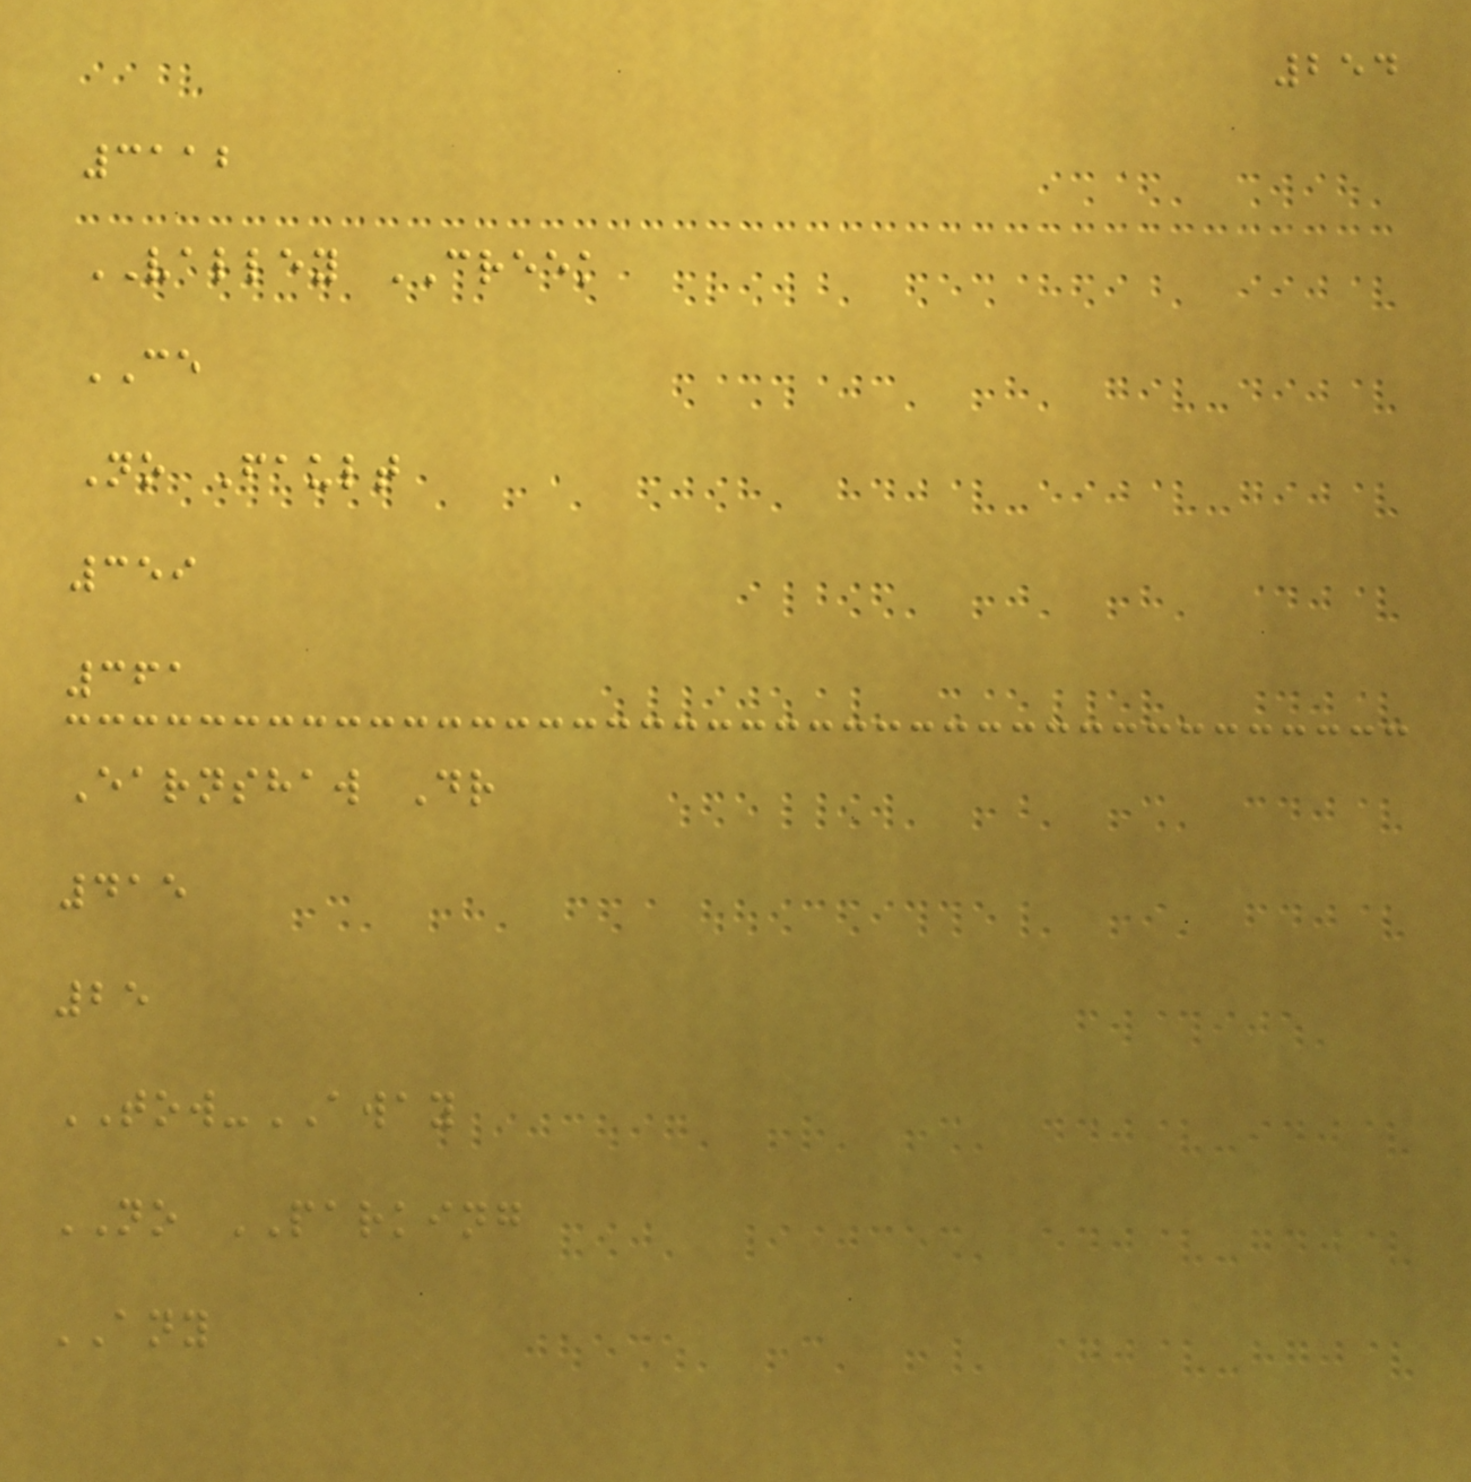254
3112
VALLEY CREEK
CE
No Fault
359
361
Earnshaw Dr
415
25
TOW-AWAY
NO PARKING
ANY
